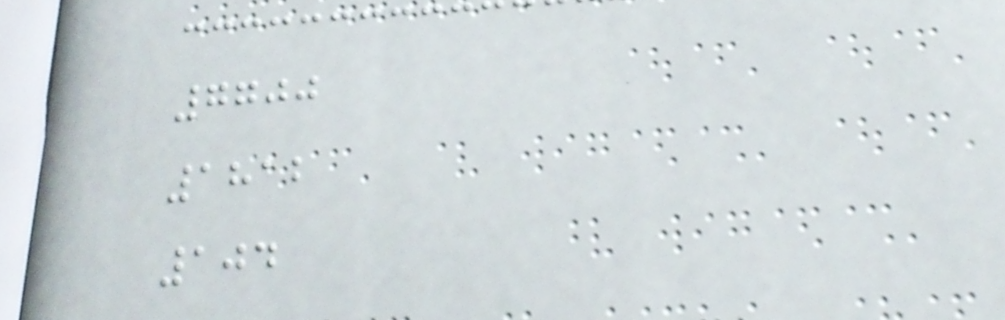7700
1812
104
